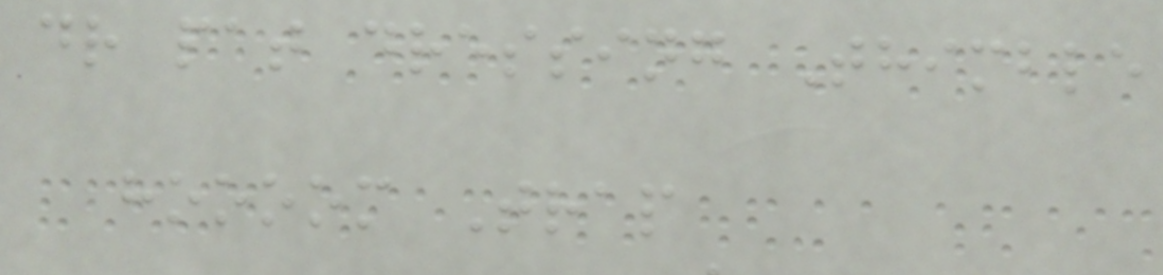dr pat dressing Thimble
hoooom Trap
